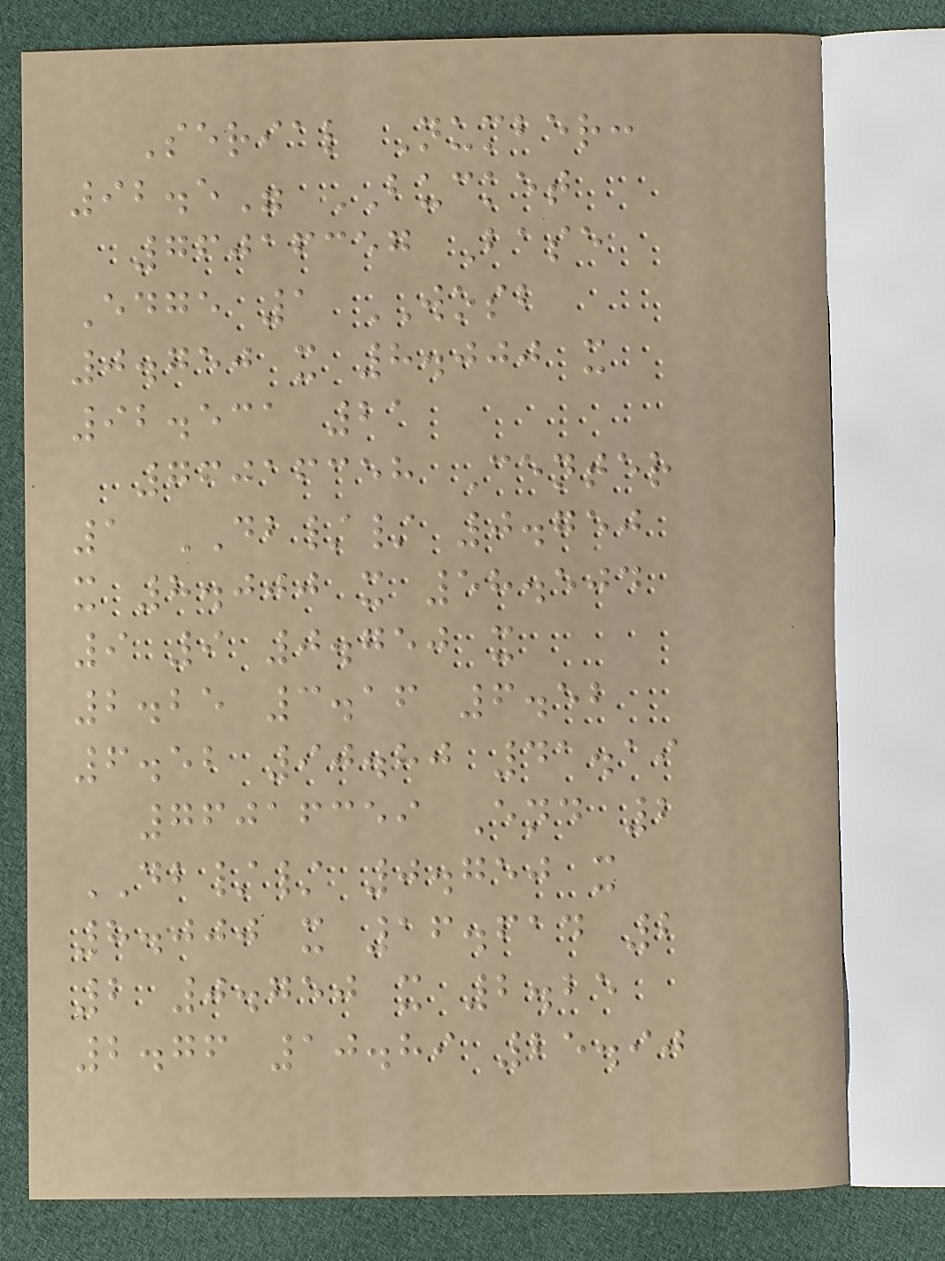Serial Number:
92.5" BUCKET
76016357 Base
Edge 1 WOSB
0.750 x 8.000 x
92.531 21
76016358 Center
1 DB// 0.750
x 8.000 x 58.504
9 9 0.750 x
2.25 3.16 6.52
6.52 90.80 41.19
76016359 End 2
DB// 0.750 x
8.000 x 16.614 2
2 0.750 x 2.25
2.76 10.89 25.90
